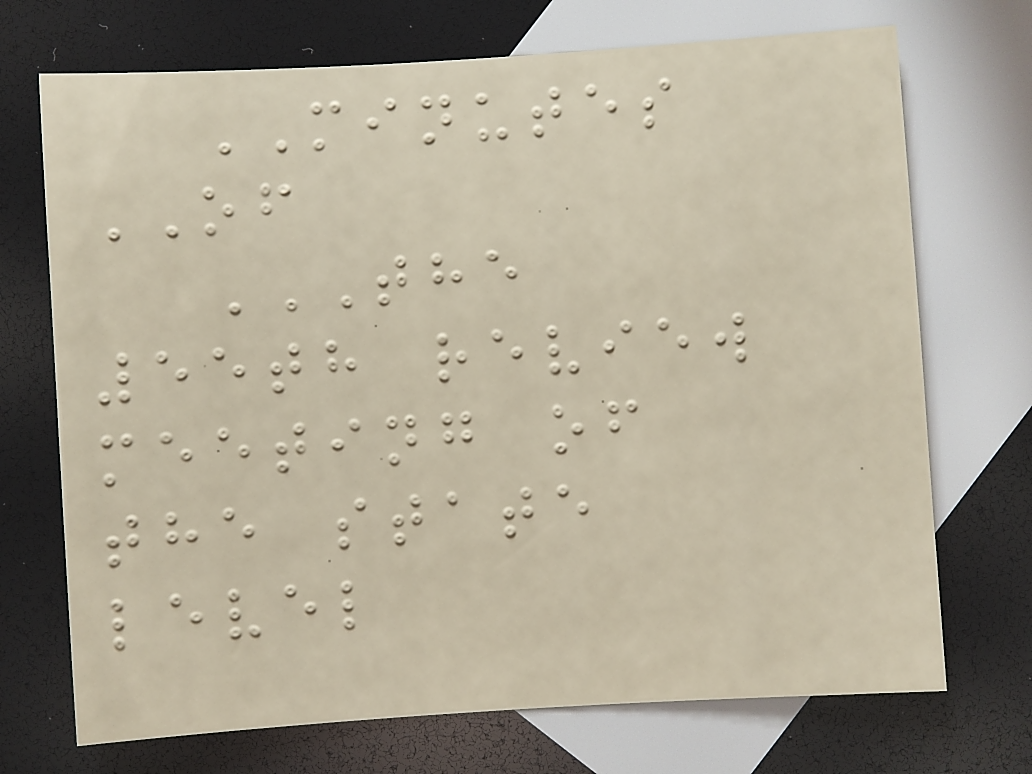MINUTES
OF
THE
55TH REVIEW
MEETING OF
THE STATE
LEVEL
